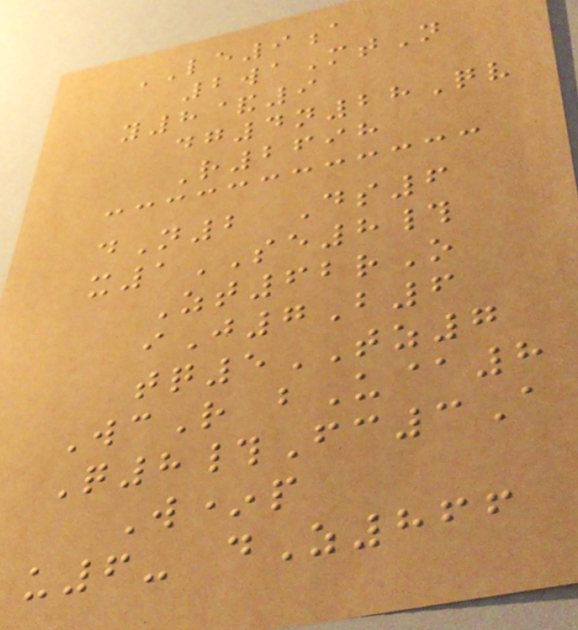LE9a
2waMtN
y8&9
dg4n28Qv
R2698
dN2 Ds6
x1SE8#
Zt62rO
iJ7B6
tq5TZ7
WcR bU@8
Q8#Fc3A
W*p
u6- dZ866
